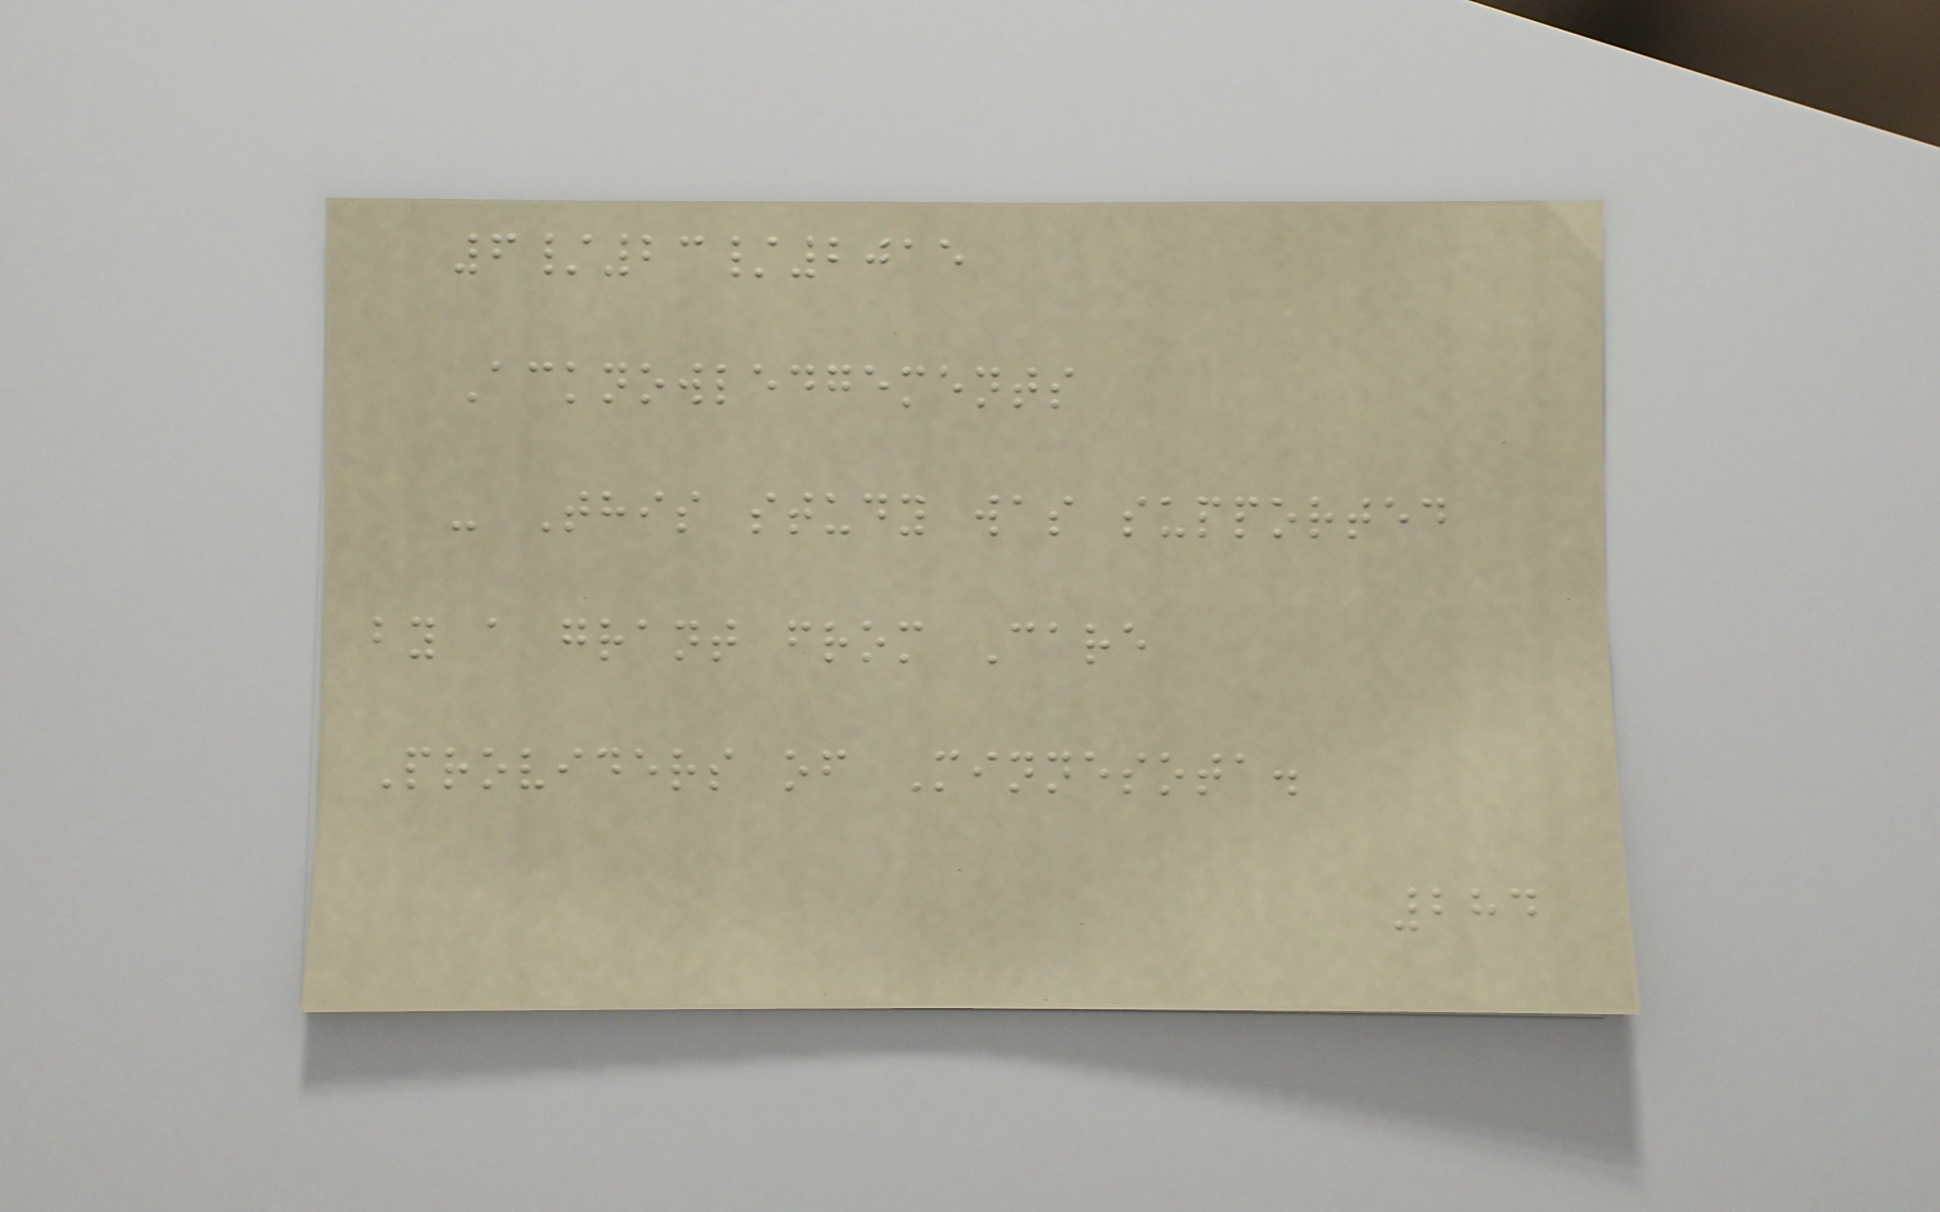6/23/2015
Acknowledgements
- This study was supported
by a grant from Care
Providers of Minnesota.
284
